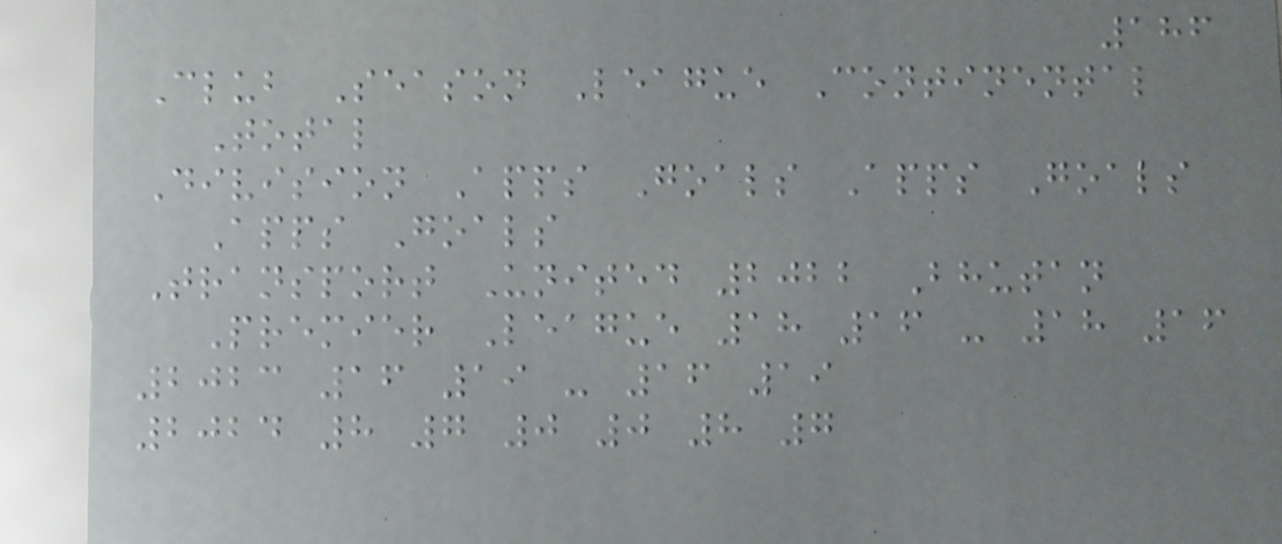186
Club Season League Continental
Total
Division Apps Goals Apps Goals
Apps Goals
Transport United 2022 Bhutan
Premier League 18 16 - 18 16
2023 16 19 - 16 19
2024 8 7 0 0 8 7
